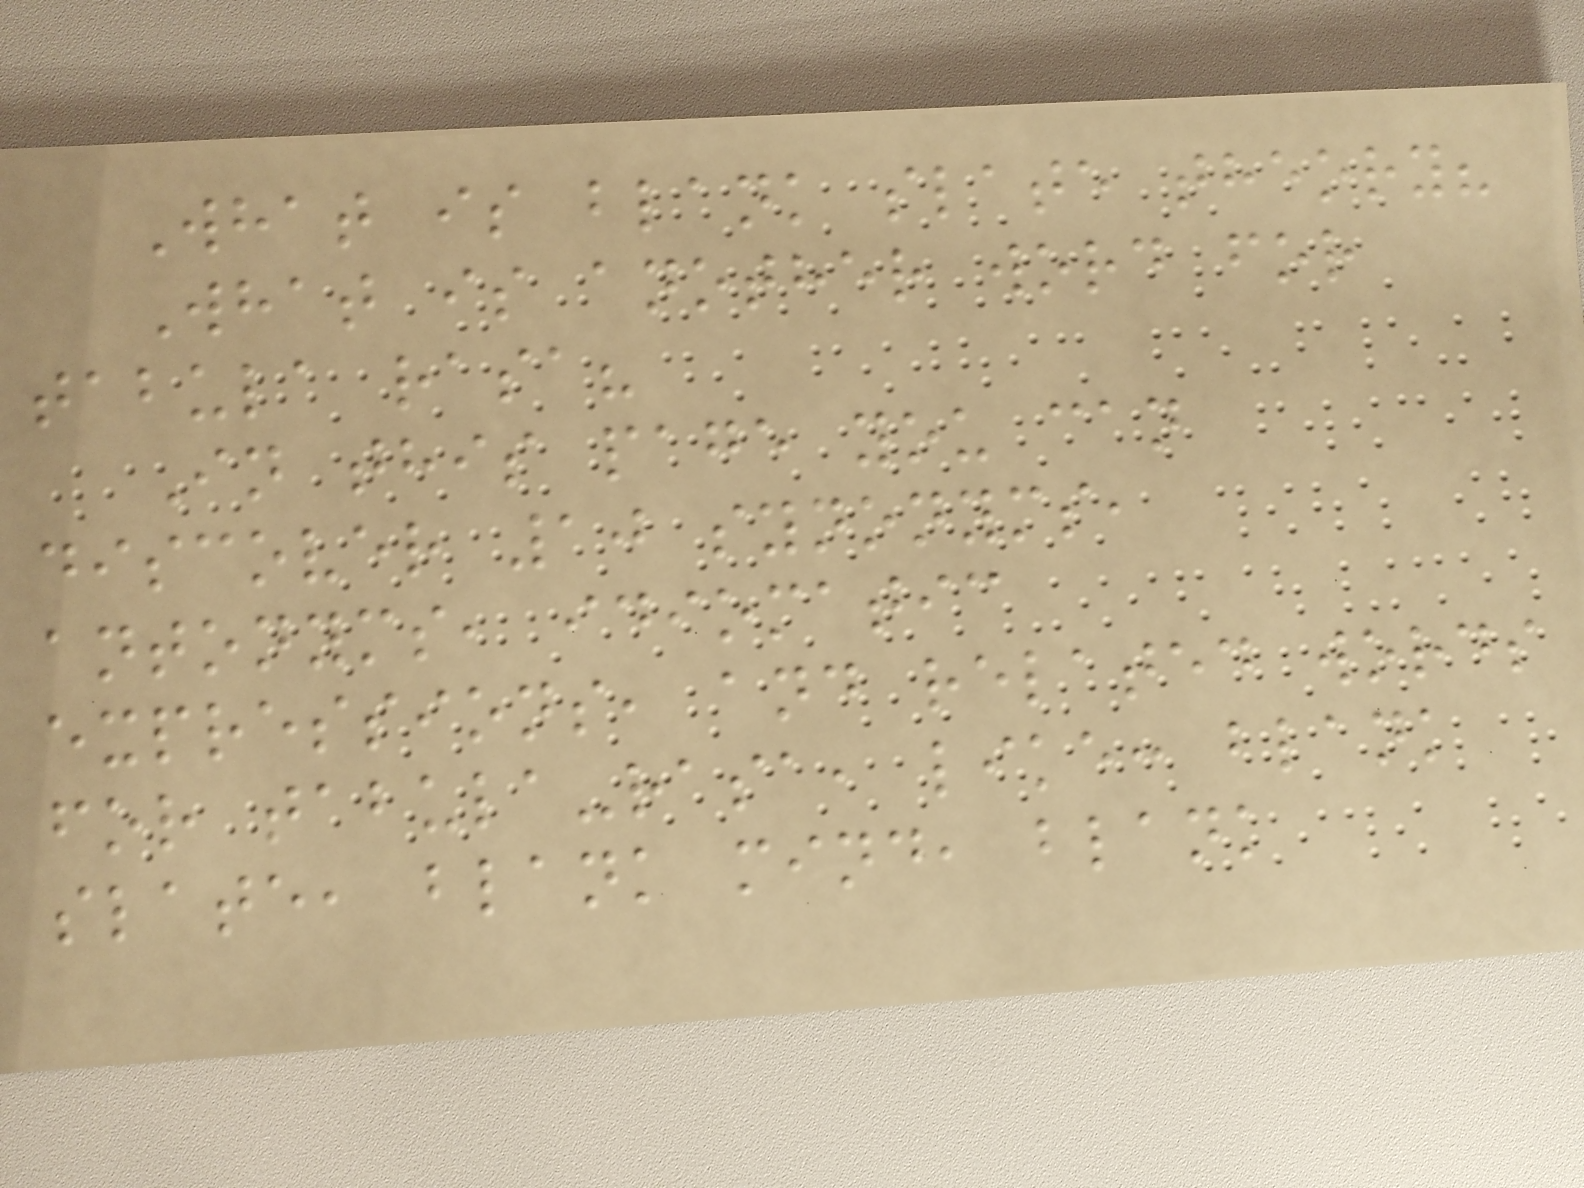What is blank slate theory?
What is another word for
tabula rasa?
In this page you can
discover 10 synonyms,
antonyms, idiomatic
expressions, and related words
for tabula-rasa, like: blank
slate, blank mind, blank
